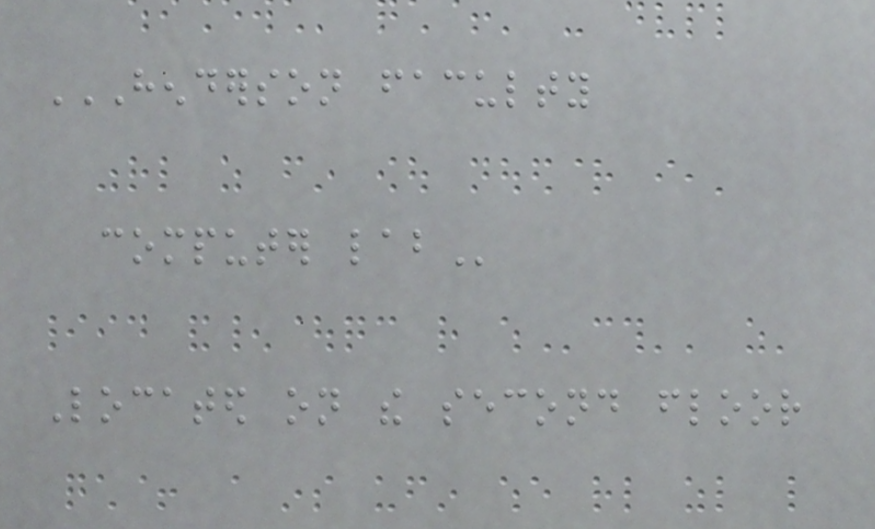HENDERSON FACULTY
COMPUTER LAB
Located on the second floor
